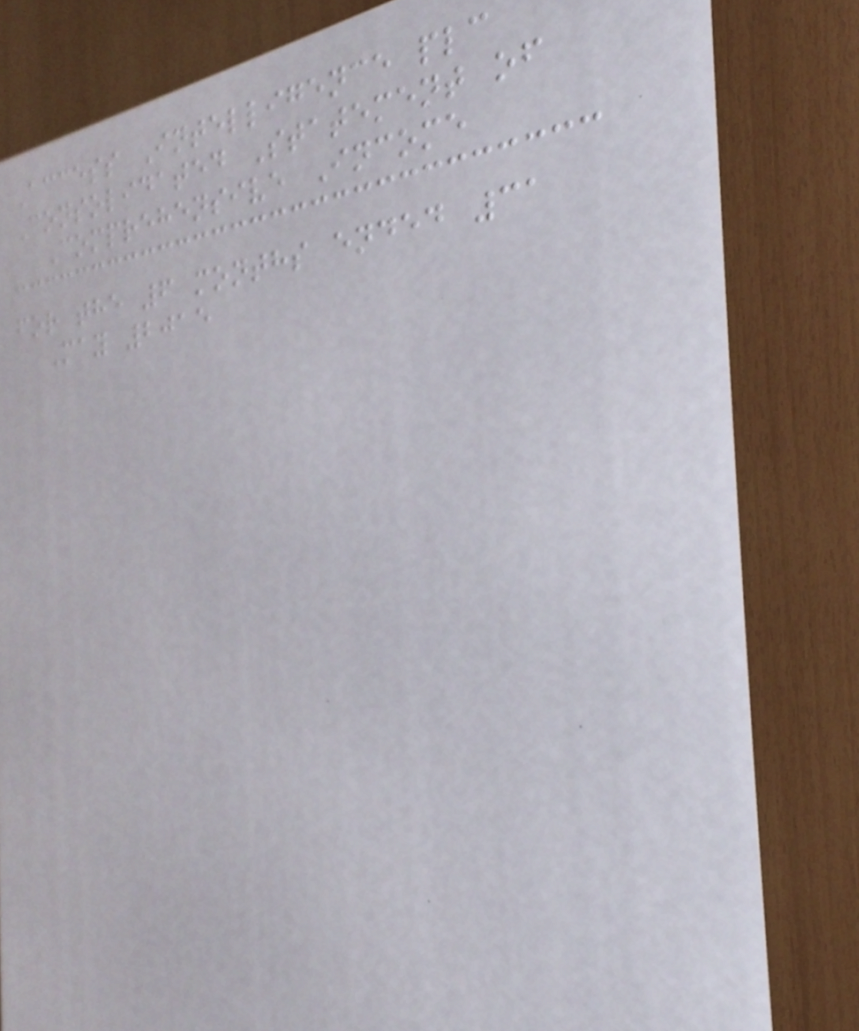Access Intelligence plc
Consolidated Statement of
Comprehensive Income
for the 6 months ended 31
May 2015
